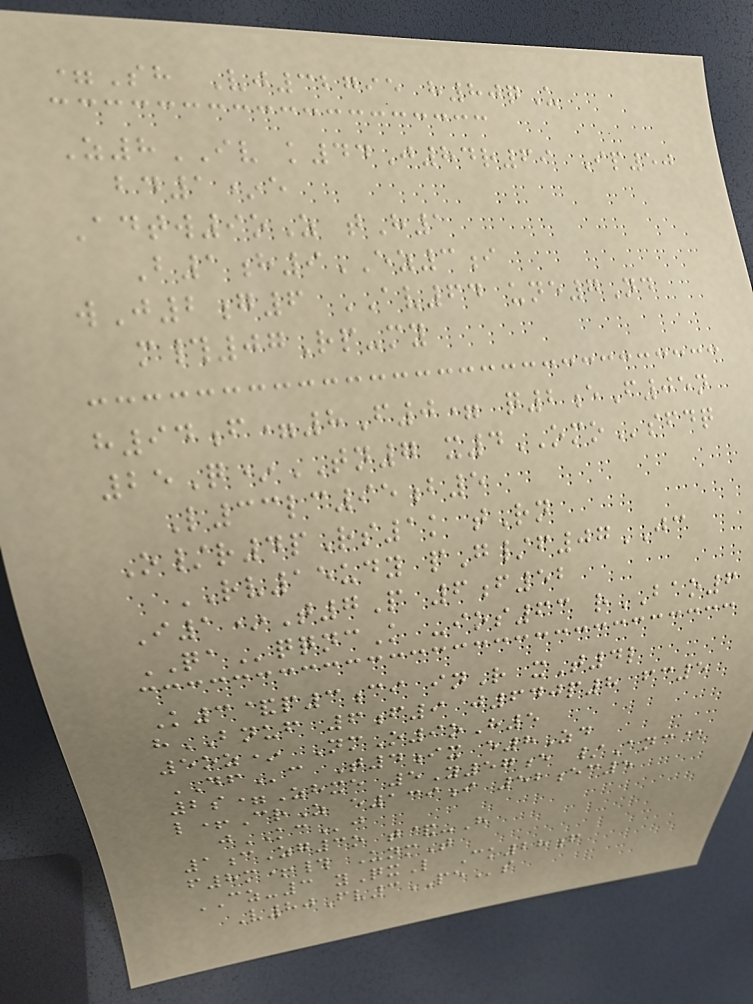=Sh Vj32795 h80qU
Z8IV k44J84r69 Ip50
bd1*e
Adtw9oZ tH1
B1h9EZ3i
wJ2g6 AV64 une7Nd
m#07Rp-my
h94f=8F0= q2eF05n
25Q*TN7 x4OMOsfdq
L33lc95b5
O/r4pRs1k tRn
RV15udy pG/f07JC
I1*T7P 6f52
QAqqncK -ios63 rBAO6
K3&p3ci inR xT4l
hBNUF 6f9 j640p8 fc5
5oz* NmO9oH5
DFc T4ix e8Zd
2s=Zhxe 5Y57e /Anc@
l+CrZ e139i 52ec5
jKCj
1cZg3o t&-H
f8m+# UnmT
CZ-3 yQxL Ck28f
V80Fv3PEs
